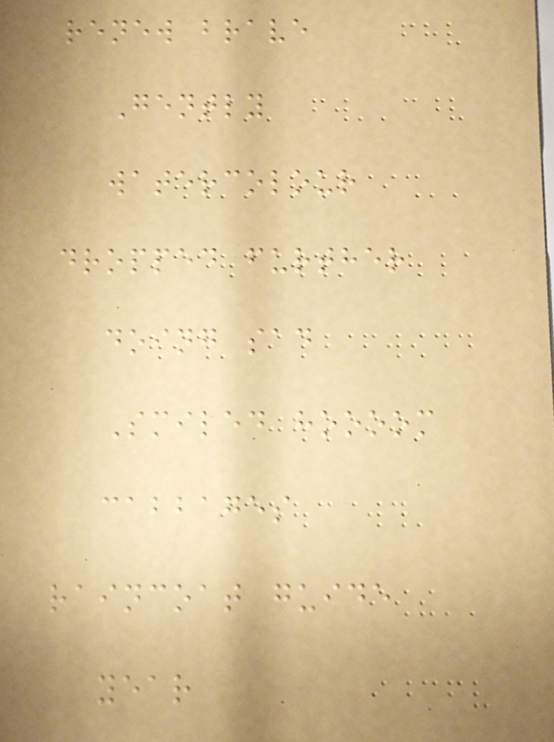renew brave
Gently
watercolour
dropped further
doing sad
Smiled hoooom
cabbages
raincoat guide
year
